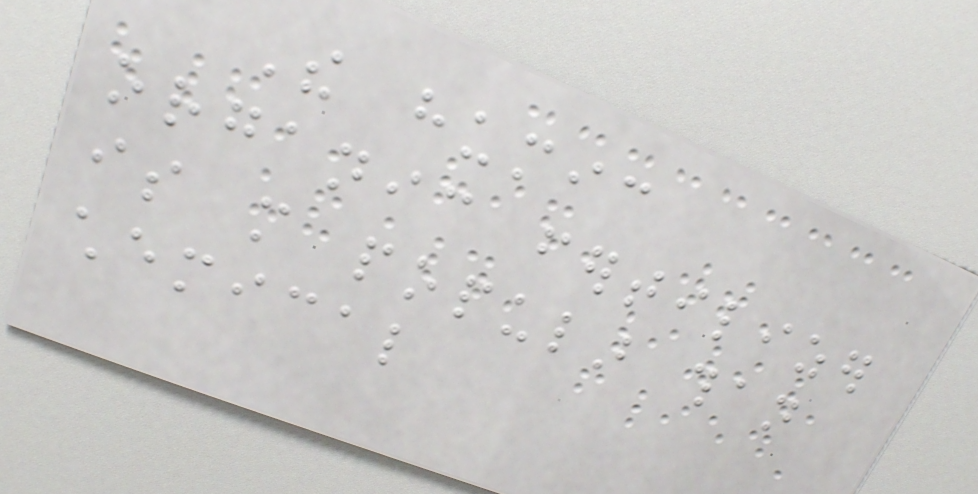The humic
organic fertilizer
is more popular than
chemical
